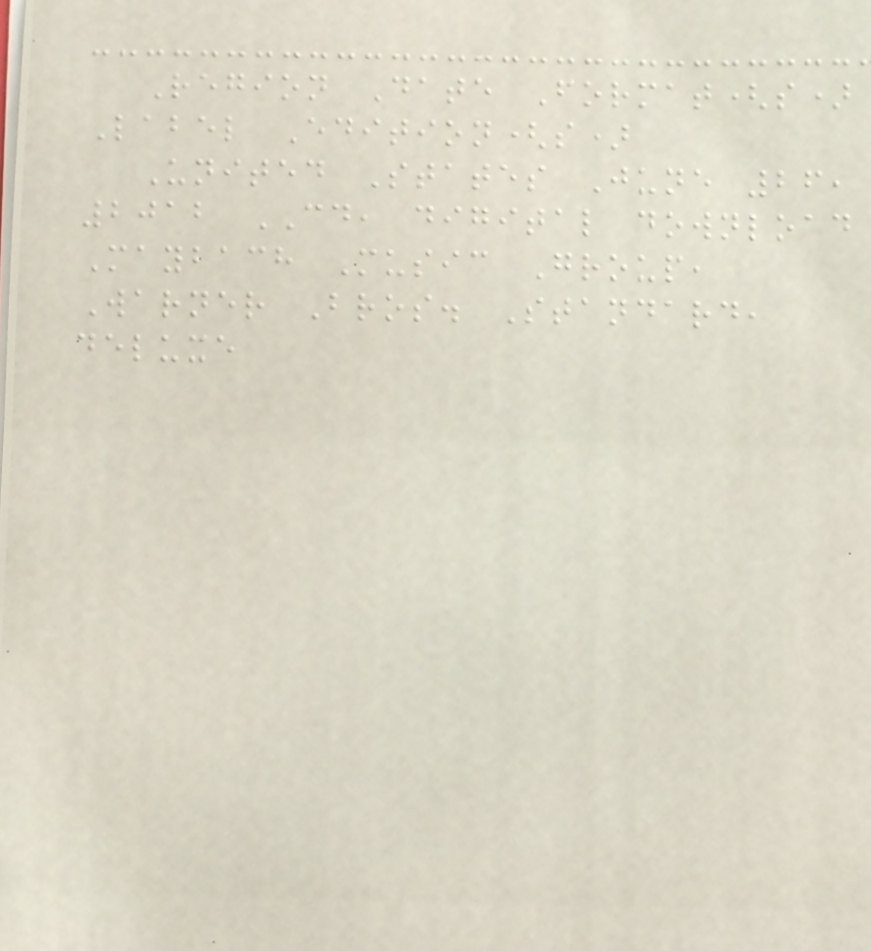Region Date Format(s)
Label Edition(s)
United States June 26,
2012 CD, digital download
Maybach Music Group,
Warner Bros. Standard,
deluxe
